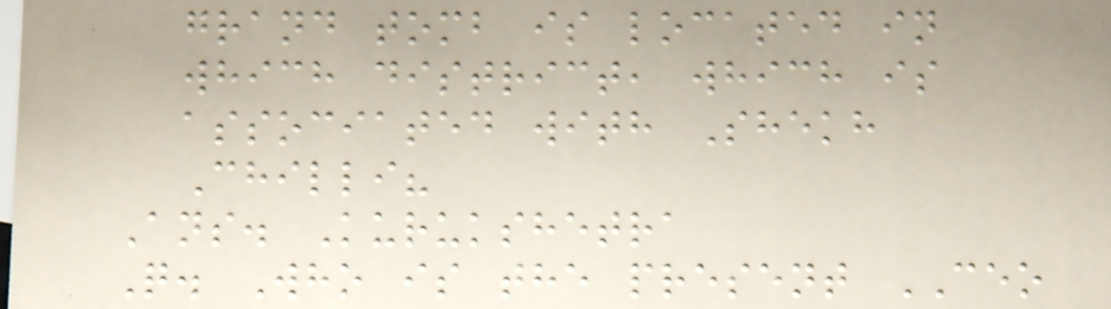grand tomb is located in
which district, which is
associated with Shekh
Chilli?
Ans. Kurukshetra
Q. Who is the present CEO
